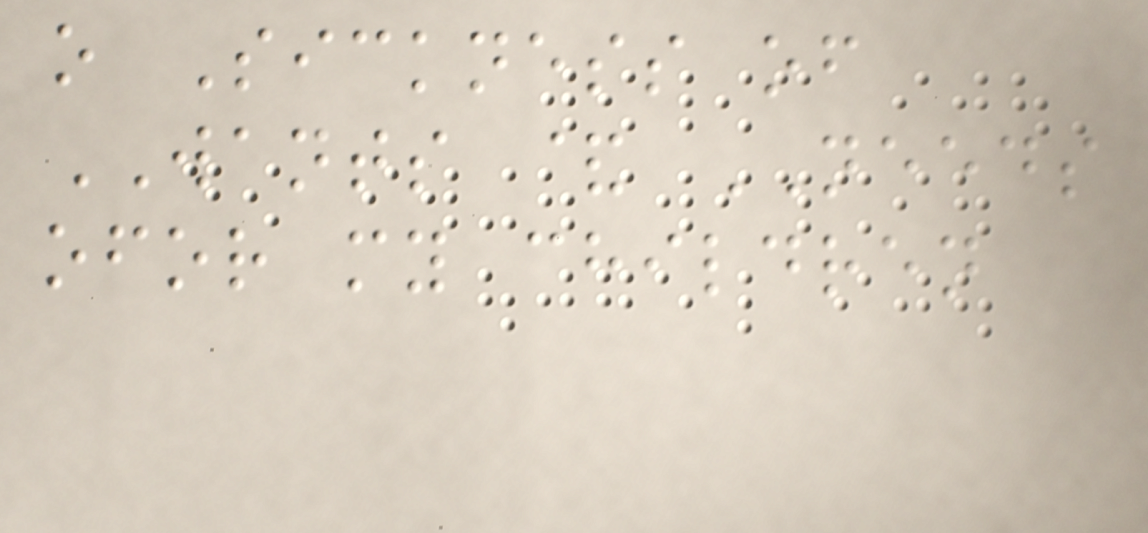o Sickness of
WANTS & NEEDS
ofor my children
